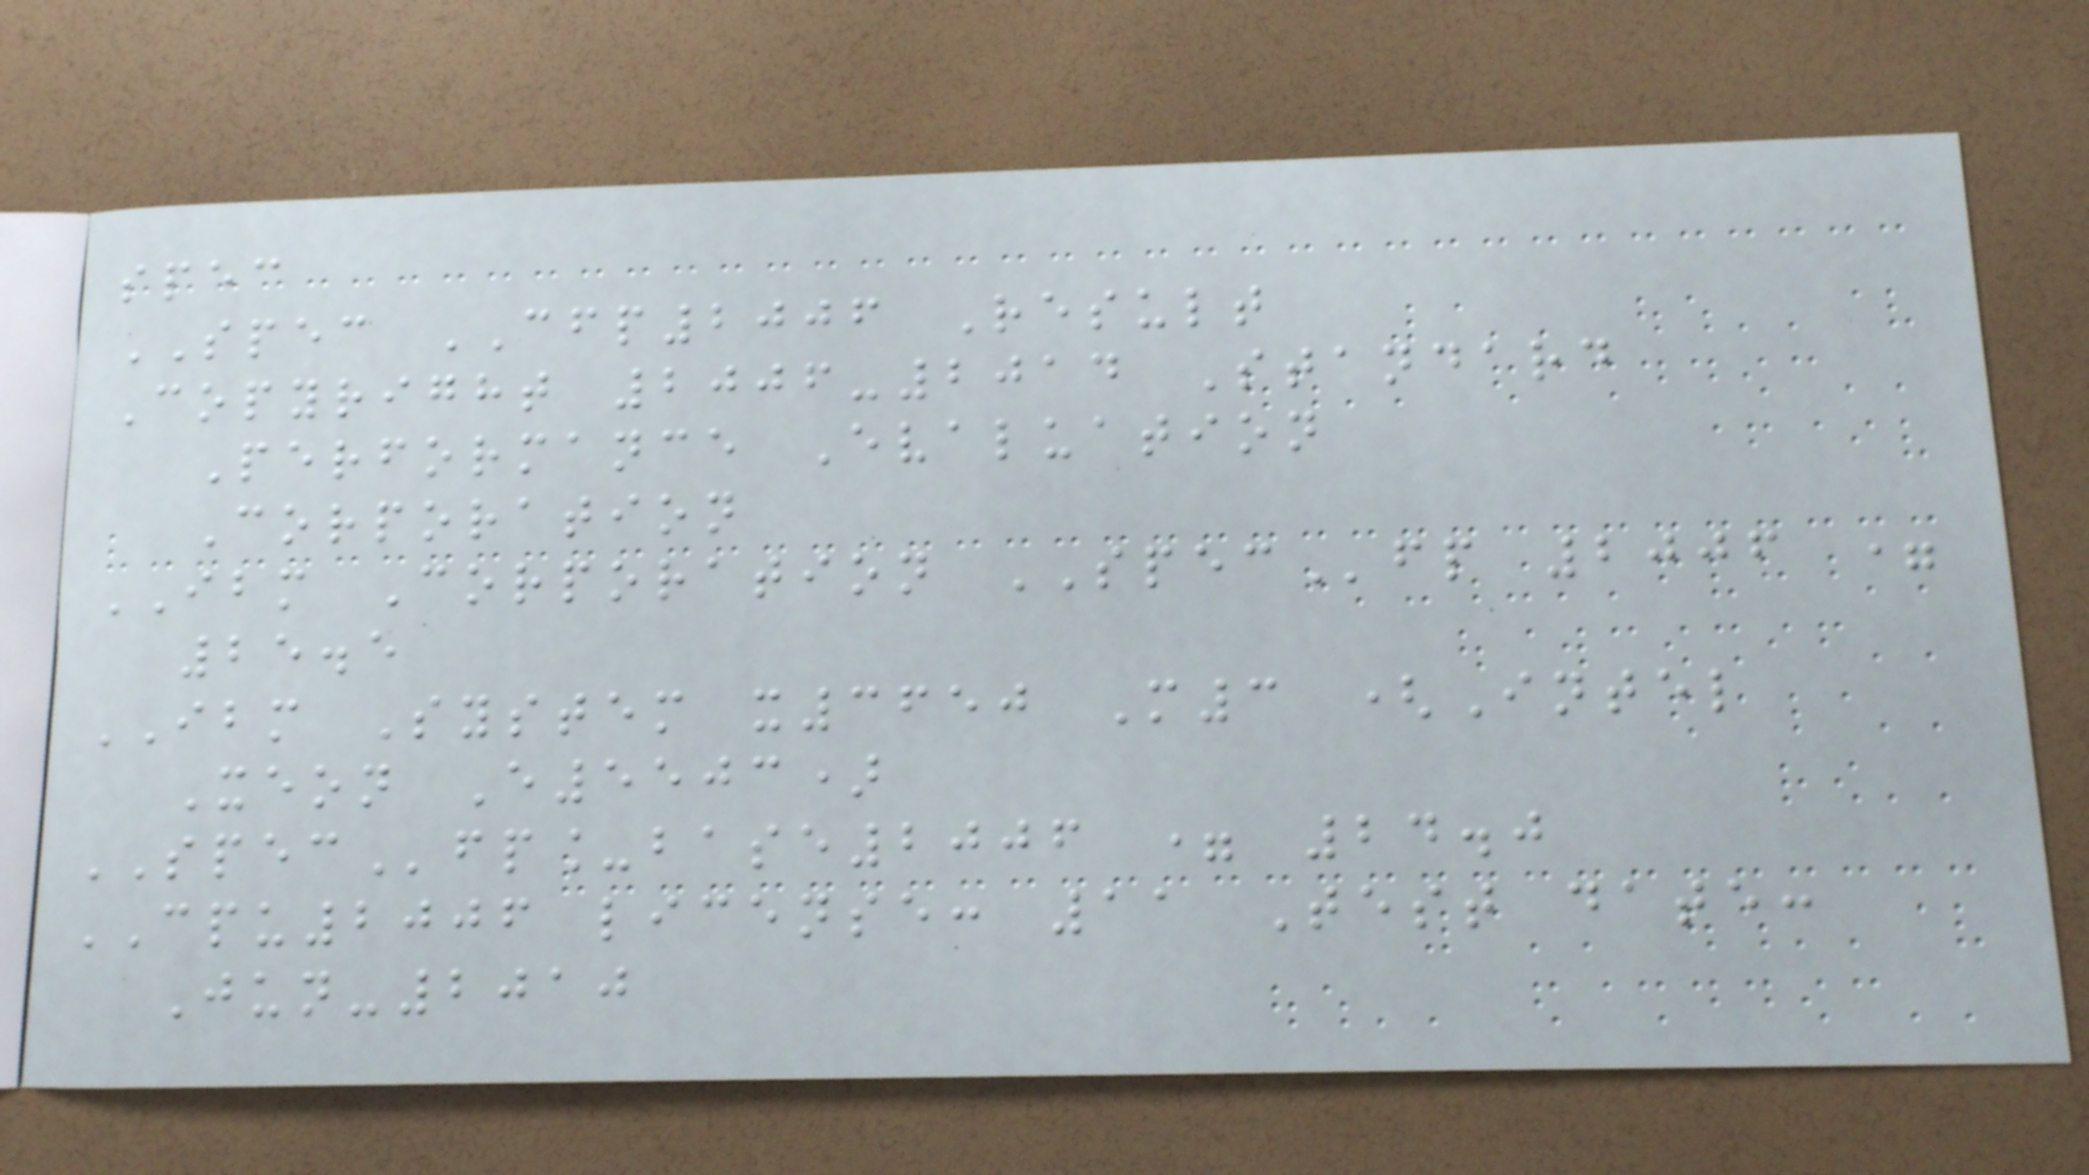spec
SPEC CFP2006 Result
Copyright 2006-2014 Standard
Performance Evaluation
Corporation
IBM Corporation SPECfp 2006 =
25.5
IBM System x3650 M3 (Intel
Xeon E5503)
SPECfp_base2006 = 24.0
CPU2006 license: 11 Test date:
Jun-2010
